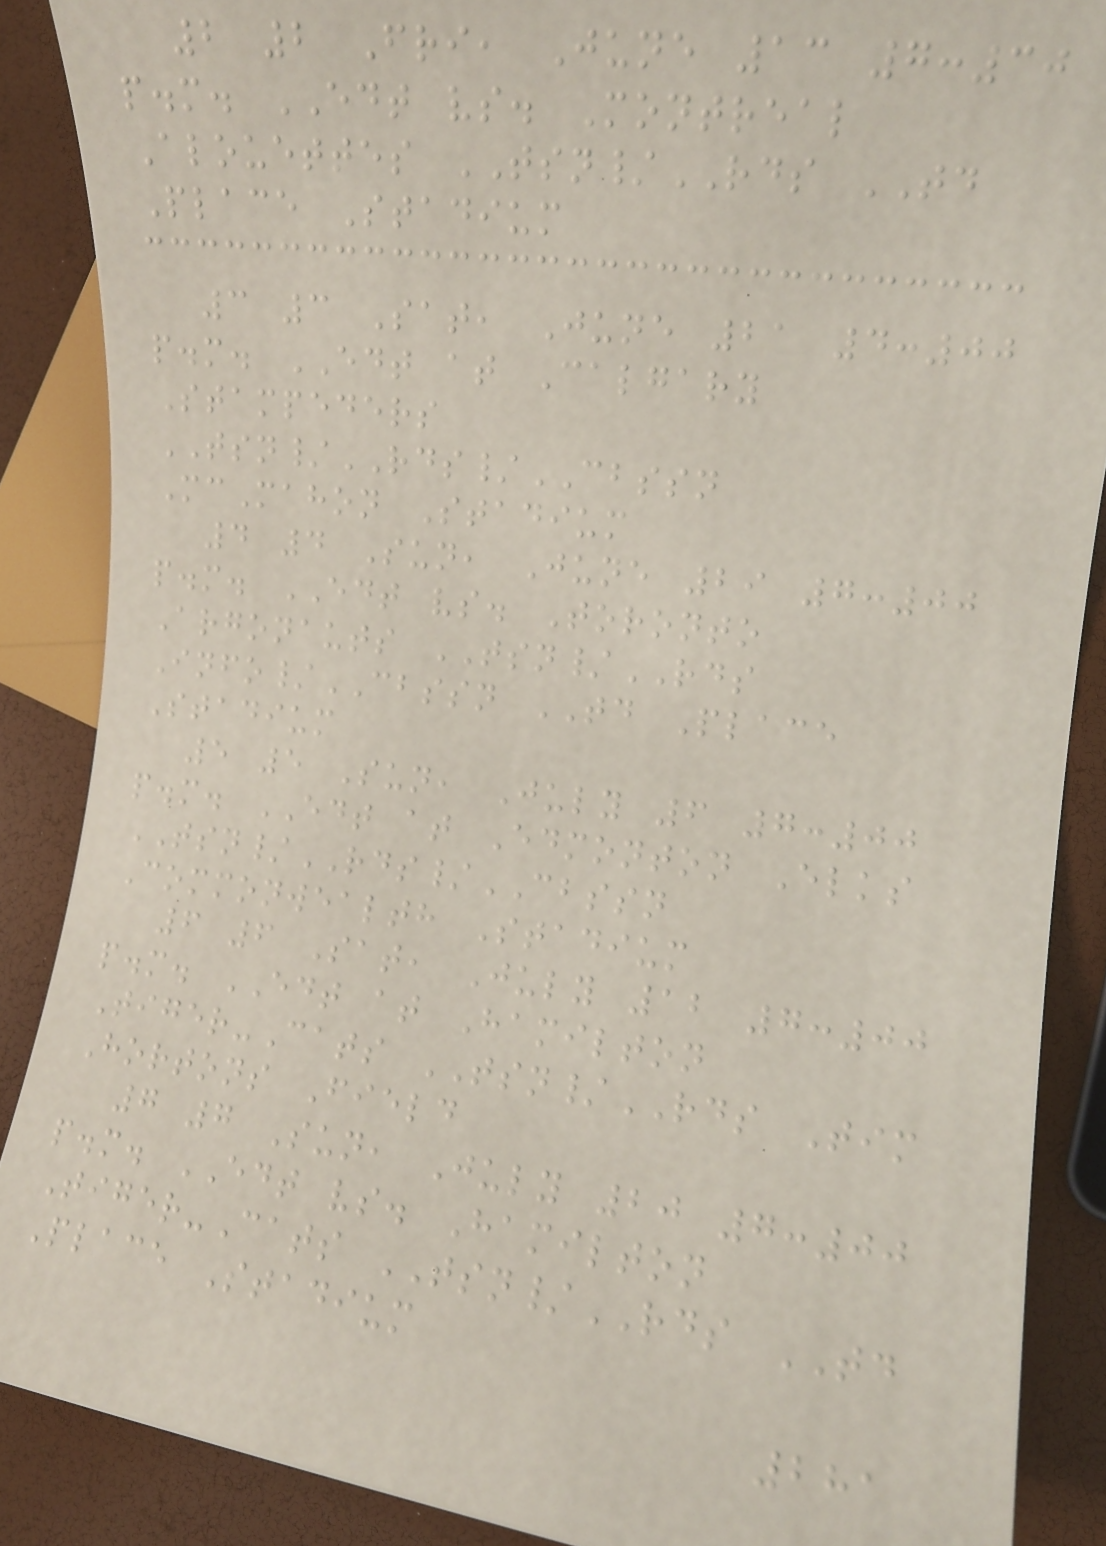2 2 Fri, June 13 7:30
p.m. EDT vs. Montreal
Alouettes TSN/RDS TD
Place Stadium
3 3 Sat, June 21 4:00
p.m. EDT at Calgary
Stampeders
TSN/RDS/CBSSN
McMahon Stadium
4 4 Sun, June 29 7:00
p.m. EDT vs. Toronto
Argonauts TSN/RDS
Info/CBSSN TD Place
Stadium
5 5 Sun, July 6 7:00
p.m. EDT at Edmonton Elks
TSN/RDS/CBSSN
Commonwealth Stadium
6 6 Sat, July 12 7:00
p.m. EDT at Hamilton
Tiger-Cats TSN/RDS Tim
Hortons Field
7 7 Sun, July 20 7:00
p.m. EDT vs. Hamilton
Tiger-Cats TSN/RDS TD
Place Stadium
281
